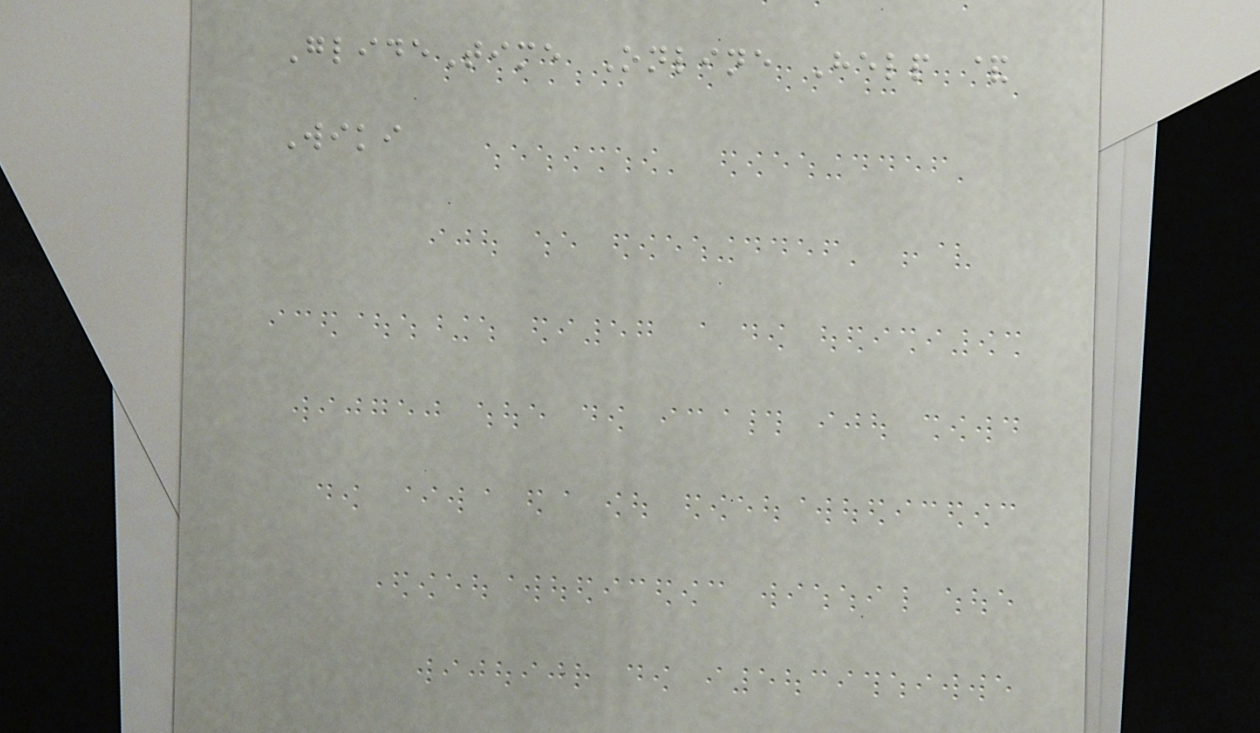GlideTime Online Help &
Wiki
